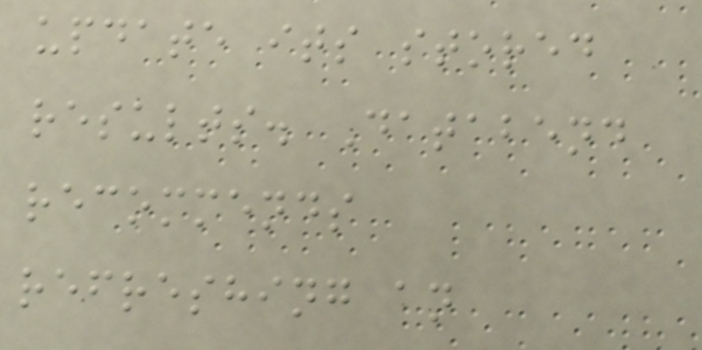update its stored
results. Databend
recommends
refreshing an
